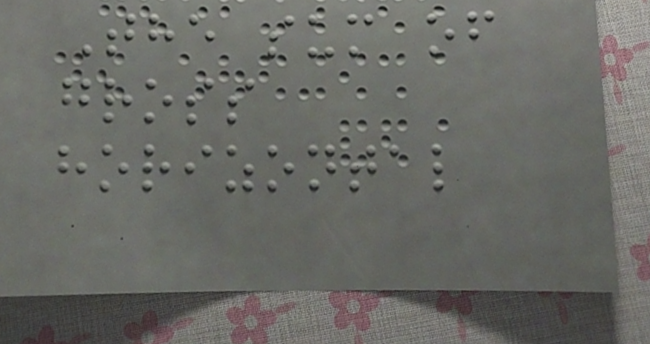The sum of
gross
horizontal
